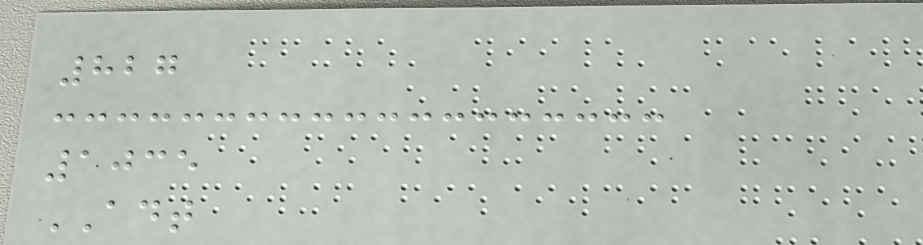827
1035
ADT
